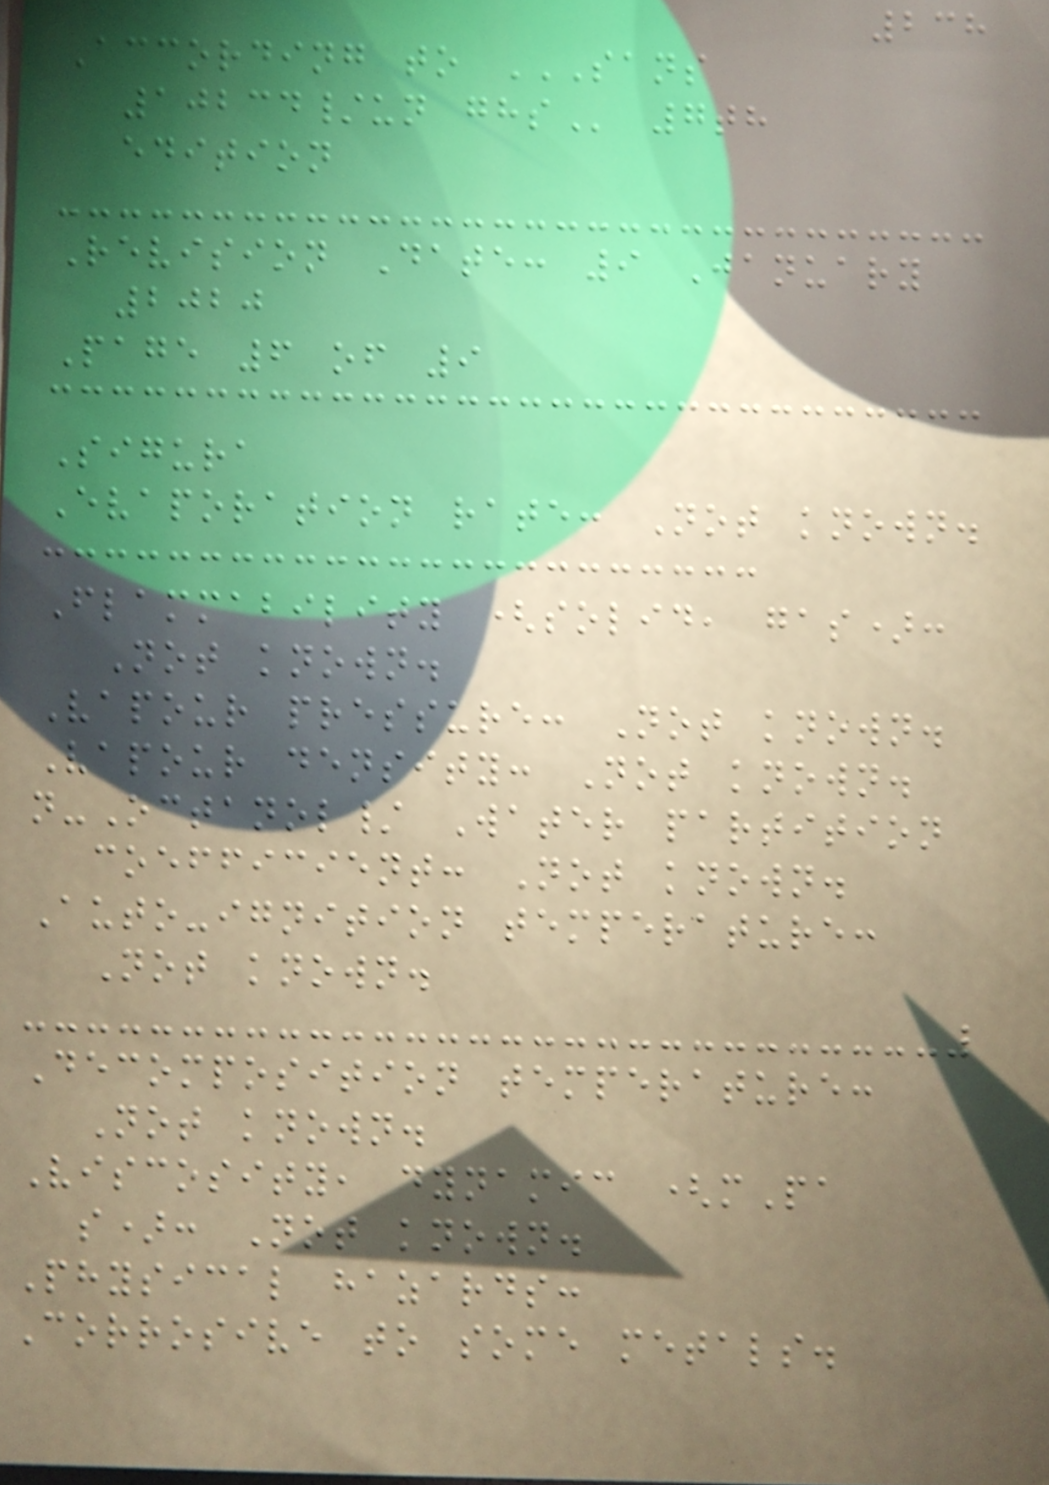238
According to SANS
10234/UN GHS 7th
edition
Revision Date: 9 January
2020
Page 6 of 9
Sigura
Evaporation rate: Not known.
Flammability (solid, gas):
Not known.
Vapour pressure: Not known.
Vapour density: Not known.
n-Octanol/ Water partition
coefficient: Not known.
Auto-ignition temperature:
Not known.
Decomposition temperature:
Not known.
Viscosity, dynamic (mPa
s): Not known.
Physical hazards:
Corrosive to some metals.
